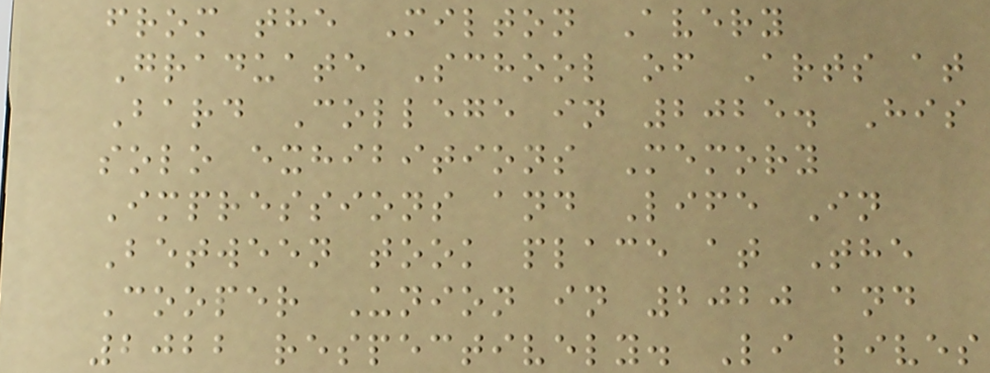from the Milton Avery
Graduate School of Arts at
Bard College in 2025. His
solo exhibitions Memory
Impressions and Life In
Between took place at The
Cooper Union in 2020 and
2022 respectively. Li lives
